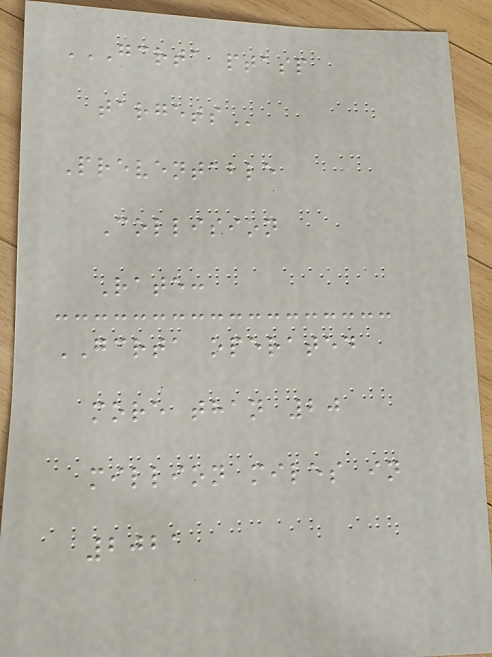GCRTA PTASP
TARGETS
Preventable
Collision
Rate:
GCRTA operated
more than 20
million miles in
2021
